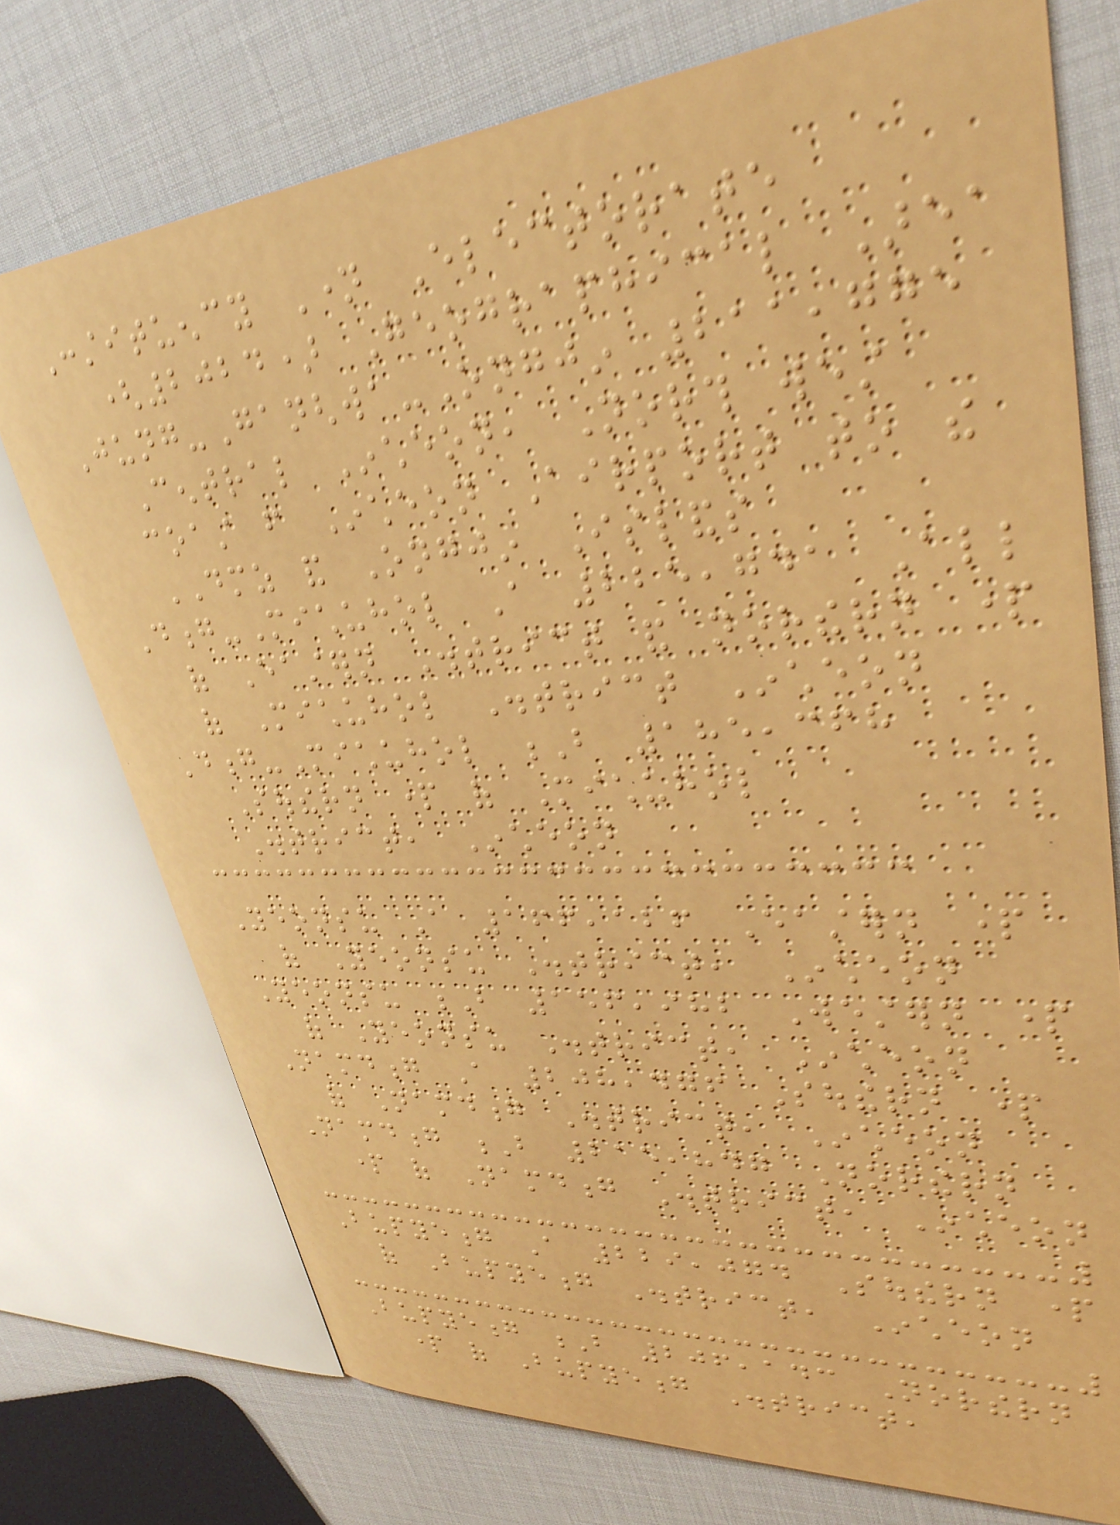Constituency Name Electorate
(2024) Geographical Area
Jung-Ganghwa-Ongjin 211,775
Central Incheon, North west
coast from Incheon Airport to the
DMZ and Ongjin Islands
Dong-Michuhol A 225,741 All
of Eastern District and northern part
of Michuhol District Incheon
Dong-Michuhol B 185,368
Southern part of Michuhol
District, Incheon
Yeonsu A 166,126 Eastern part
of Yeonsu District, Incheon
Yeonsu B 156,982 Western part
of Yeonsu District, Incheon
Namdong A 208,476 Southern part
of Namdong District, Incheon
Namdong B 215,847 Northern
part of Namdong District, Incheon
Bupyeong A 229,074 Southern part
of Bupyeong District, Incheon
Bupyeong B 206,143 Northern
part of Bupyeong District,
